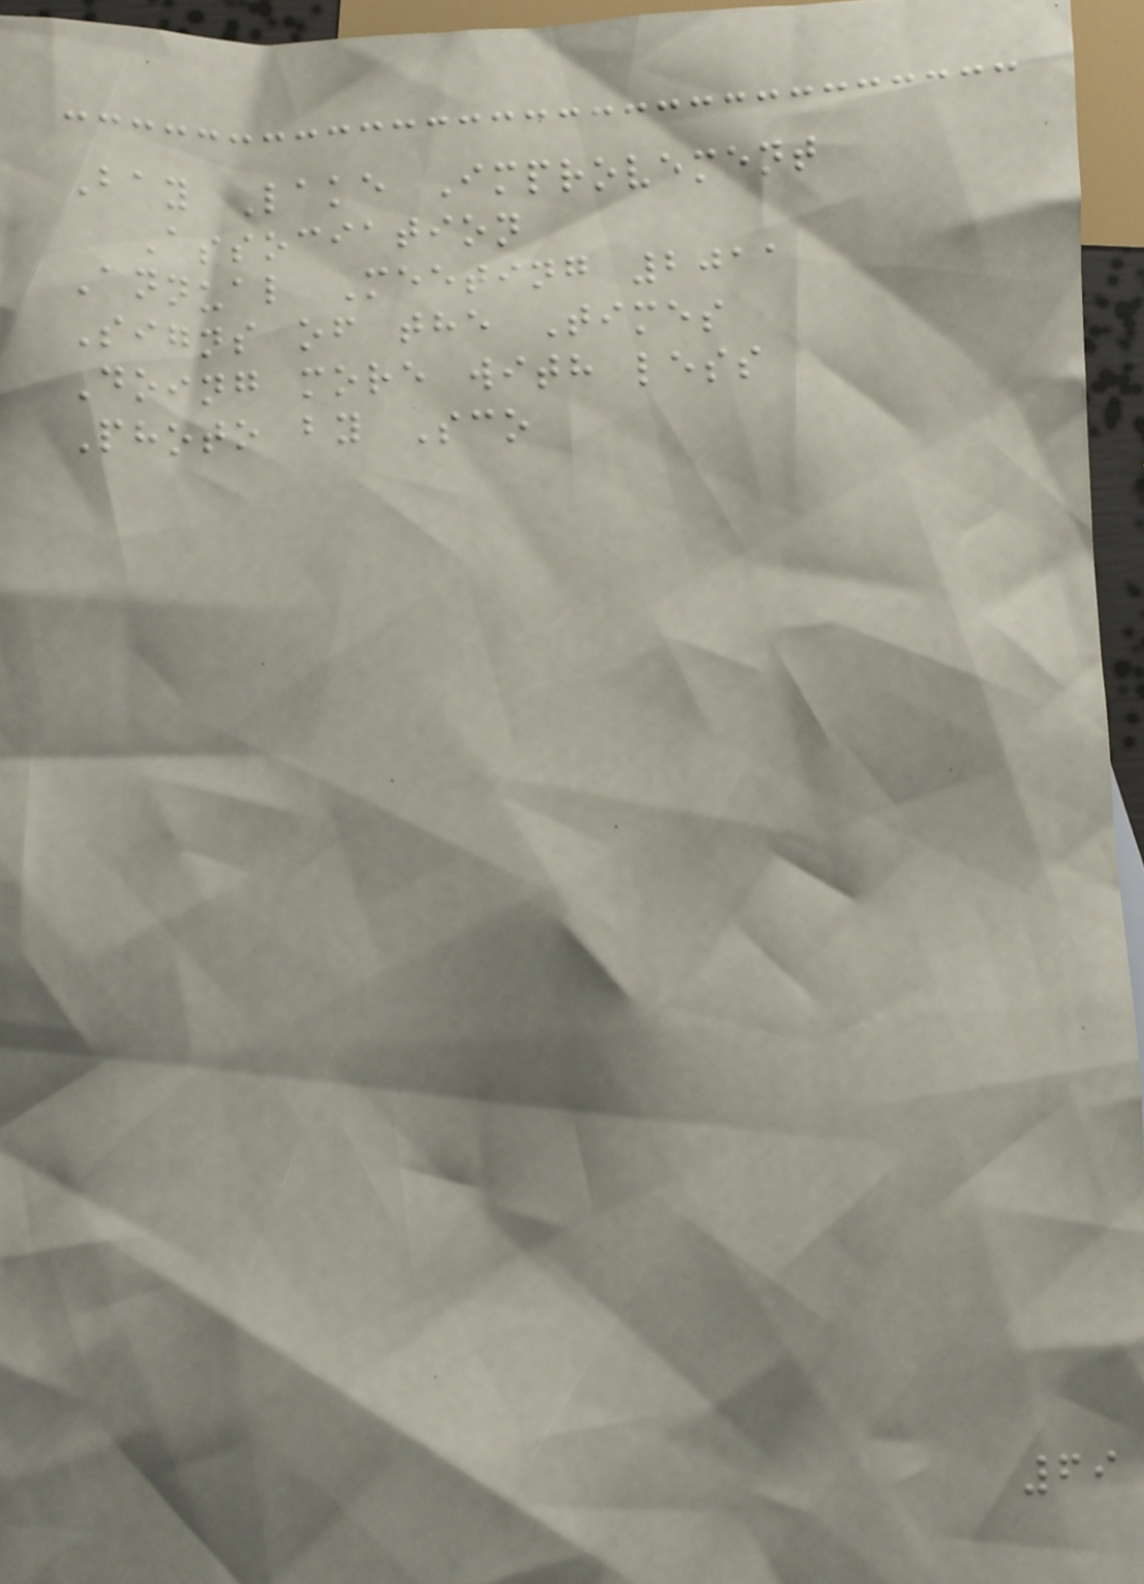Bay Lake Improvement
Association
Annual Meeting 2011
Signs of the Times
Doing more with less
Photo by Sco
69
